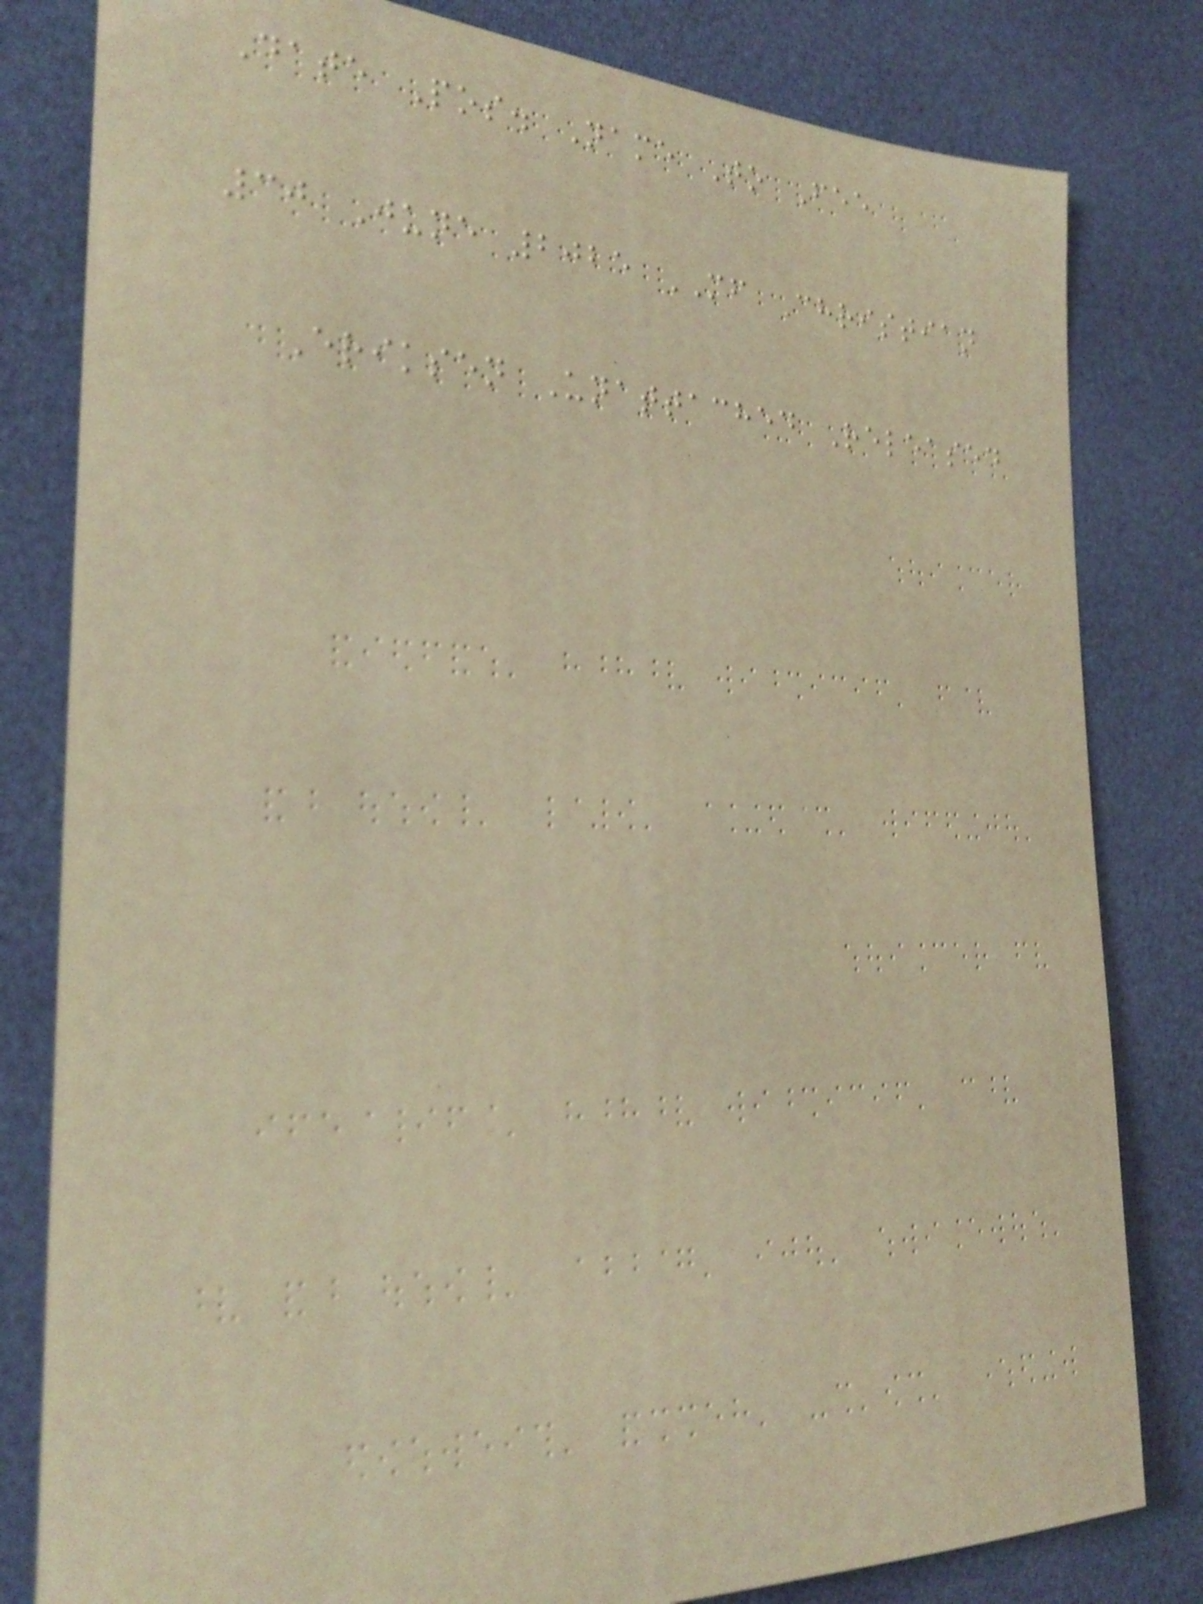Date Pos. Name To Fee
30 June 2025 MF Christian
Eriksen Unattached Released
